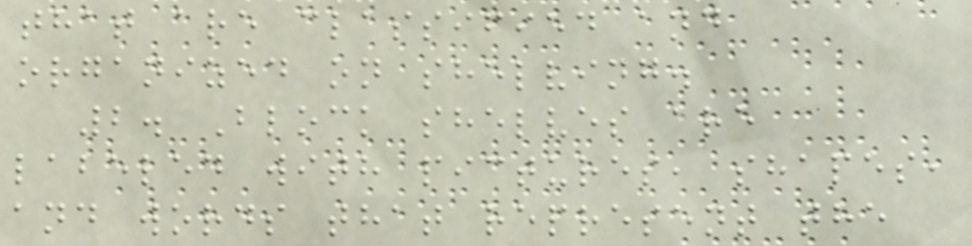that are classified and
organized on shelving.
2. Block shelves are
labeled with pictures, shapes,
and words that represent the
